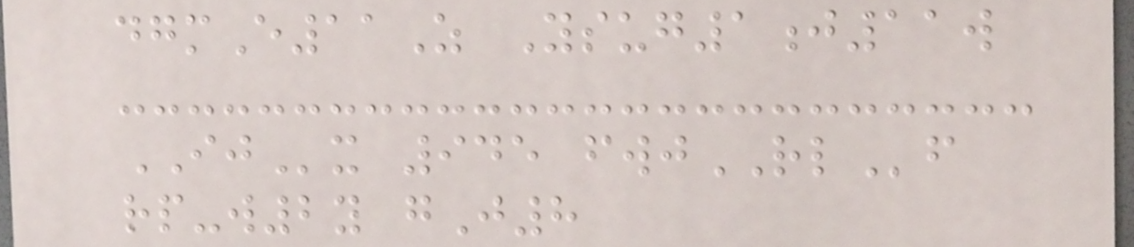dgmE11Z Ysug1j11w
IJx 945 fwjRLf
rp-w2y gJ8
